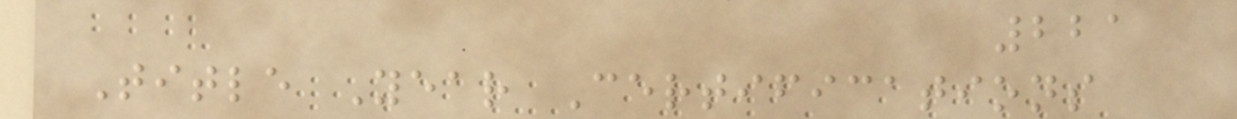221
Title Year Certifications
